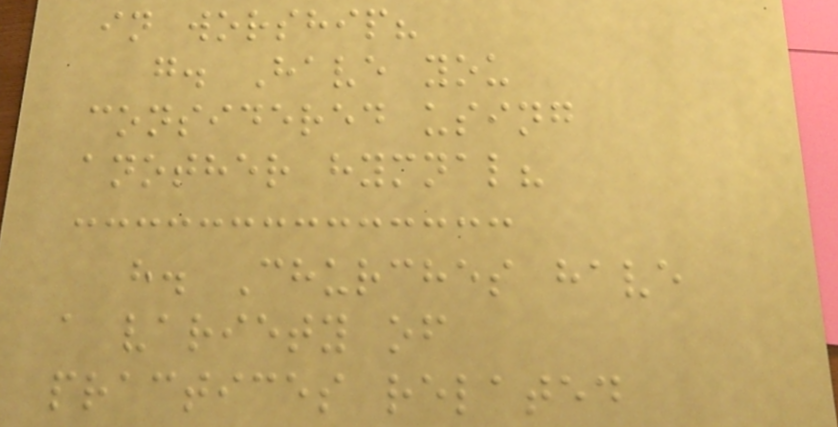in worship?
g. Have you
considered using
another hymnal?
h. Churches have
a variety of
practices related
